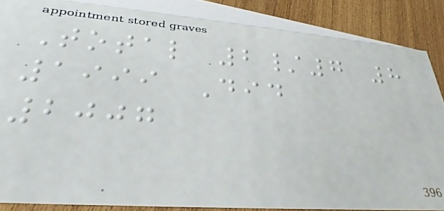Total 2/7 8
1999 Did
2007
